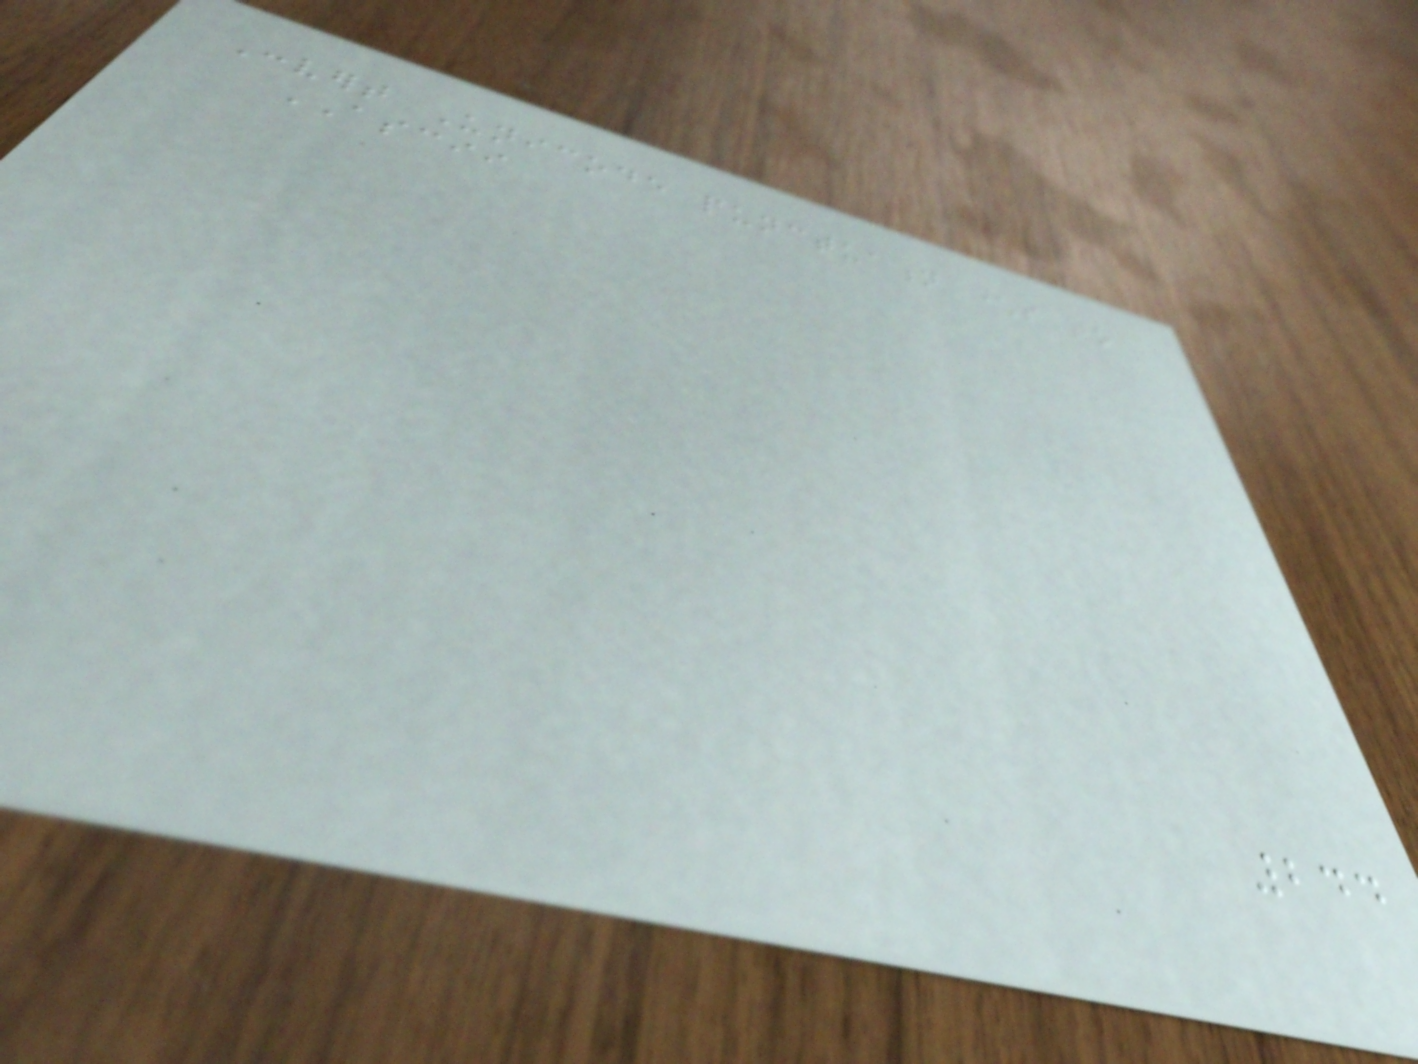Convert Unicode punctuation characters to
ASCII
244
